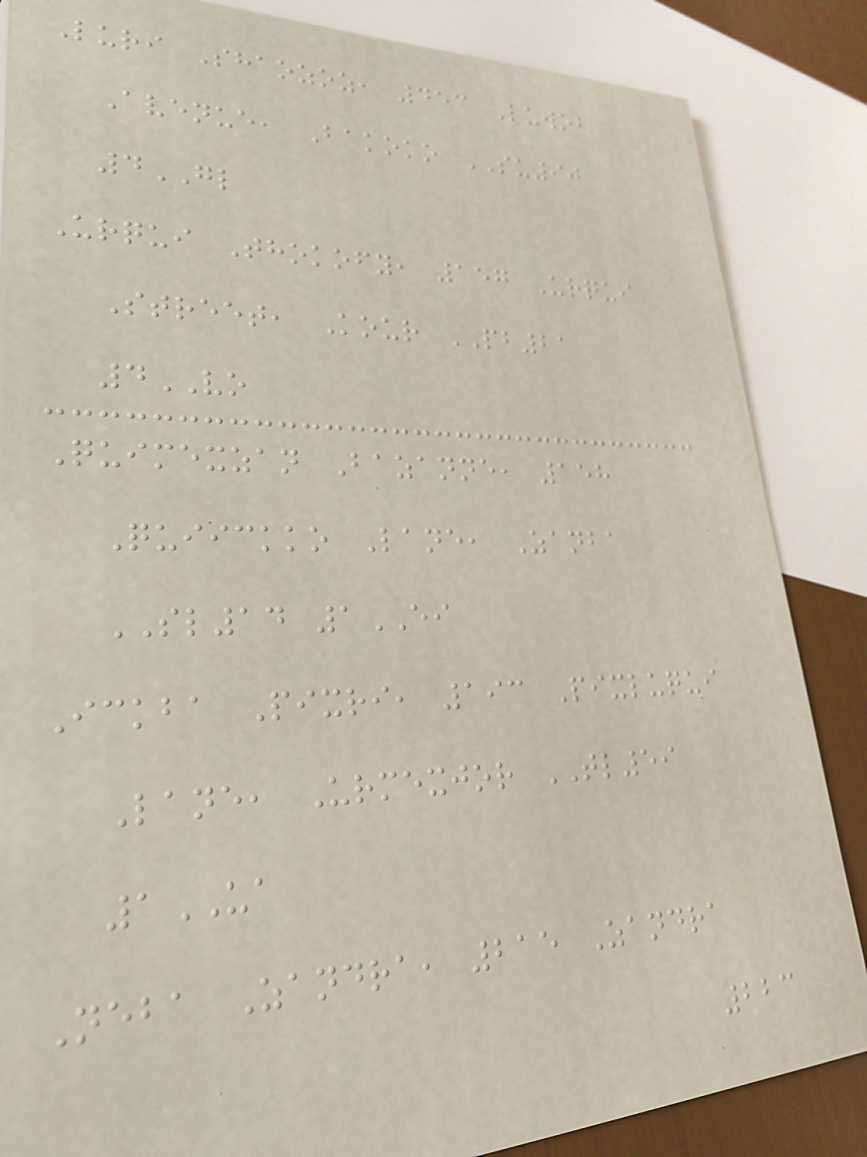Luri Shaozoz, 453 Luwob
Avenue, Bakoko SU90
4GL
Urqui Thokofy, 157 Urqui
Street, Kour PB21
4VO
Quimexzan Bazanne, 158
Quiickko Lane, Zanba
SL14 1EI
Ickba Pixri, 193 Pixluqui
Lane, Urmexjor TL59
1UA
Neba Zandra, 215 Zandra
223
